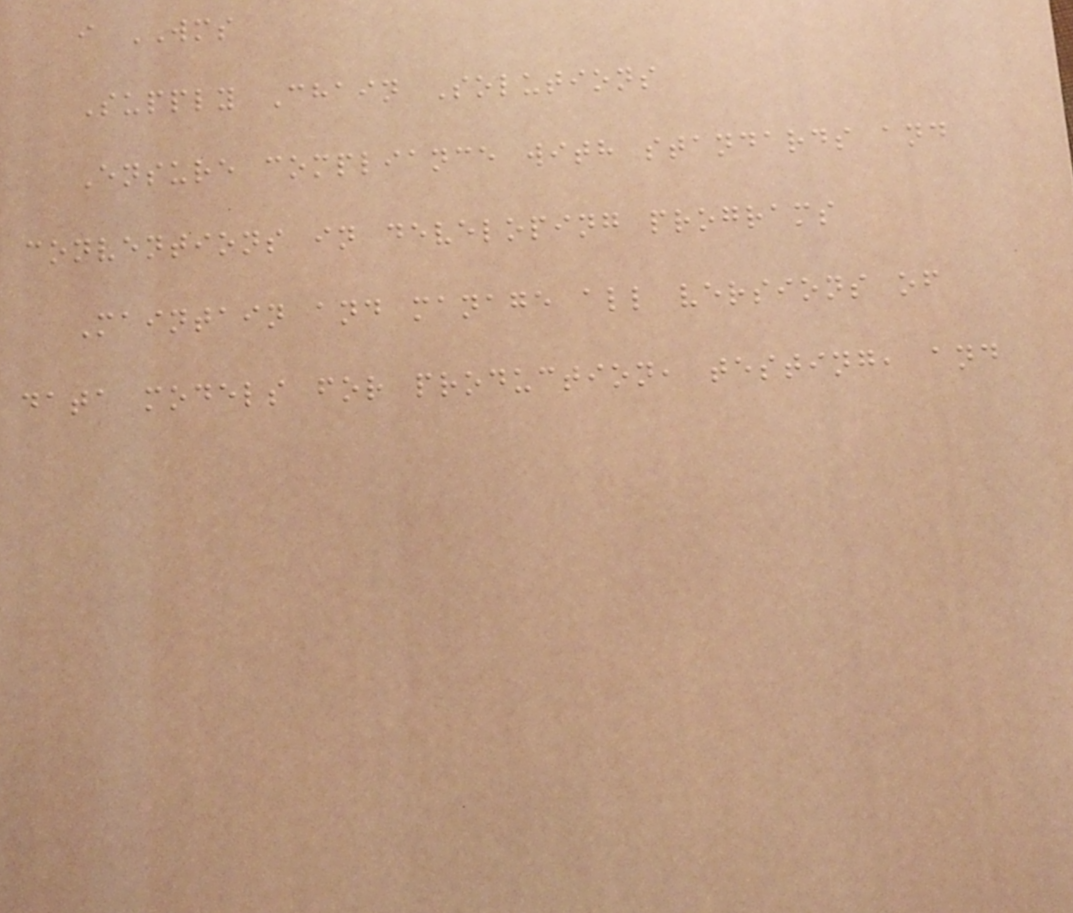i WMS
Supply Chain Solutions
Ensure compliance with standards and
conventions in developing programs
Maintain and manage all versions of
data models for production, testing, and
